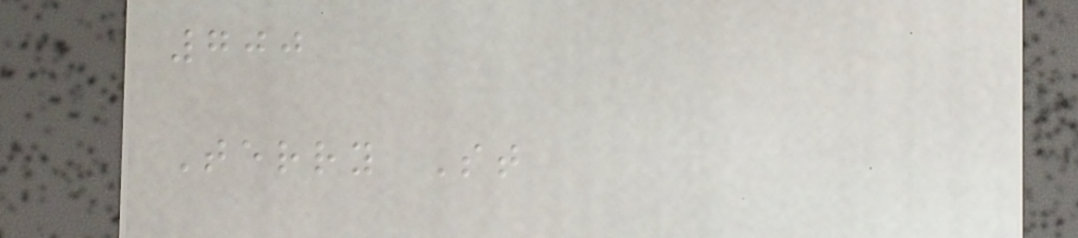700
Terry St
